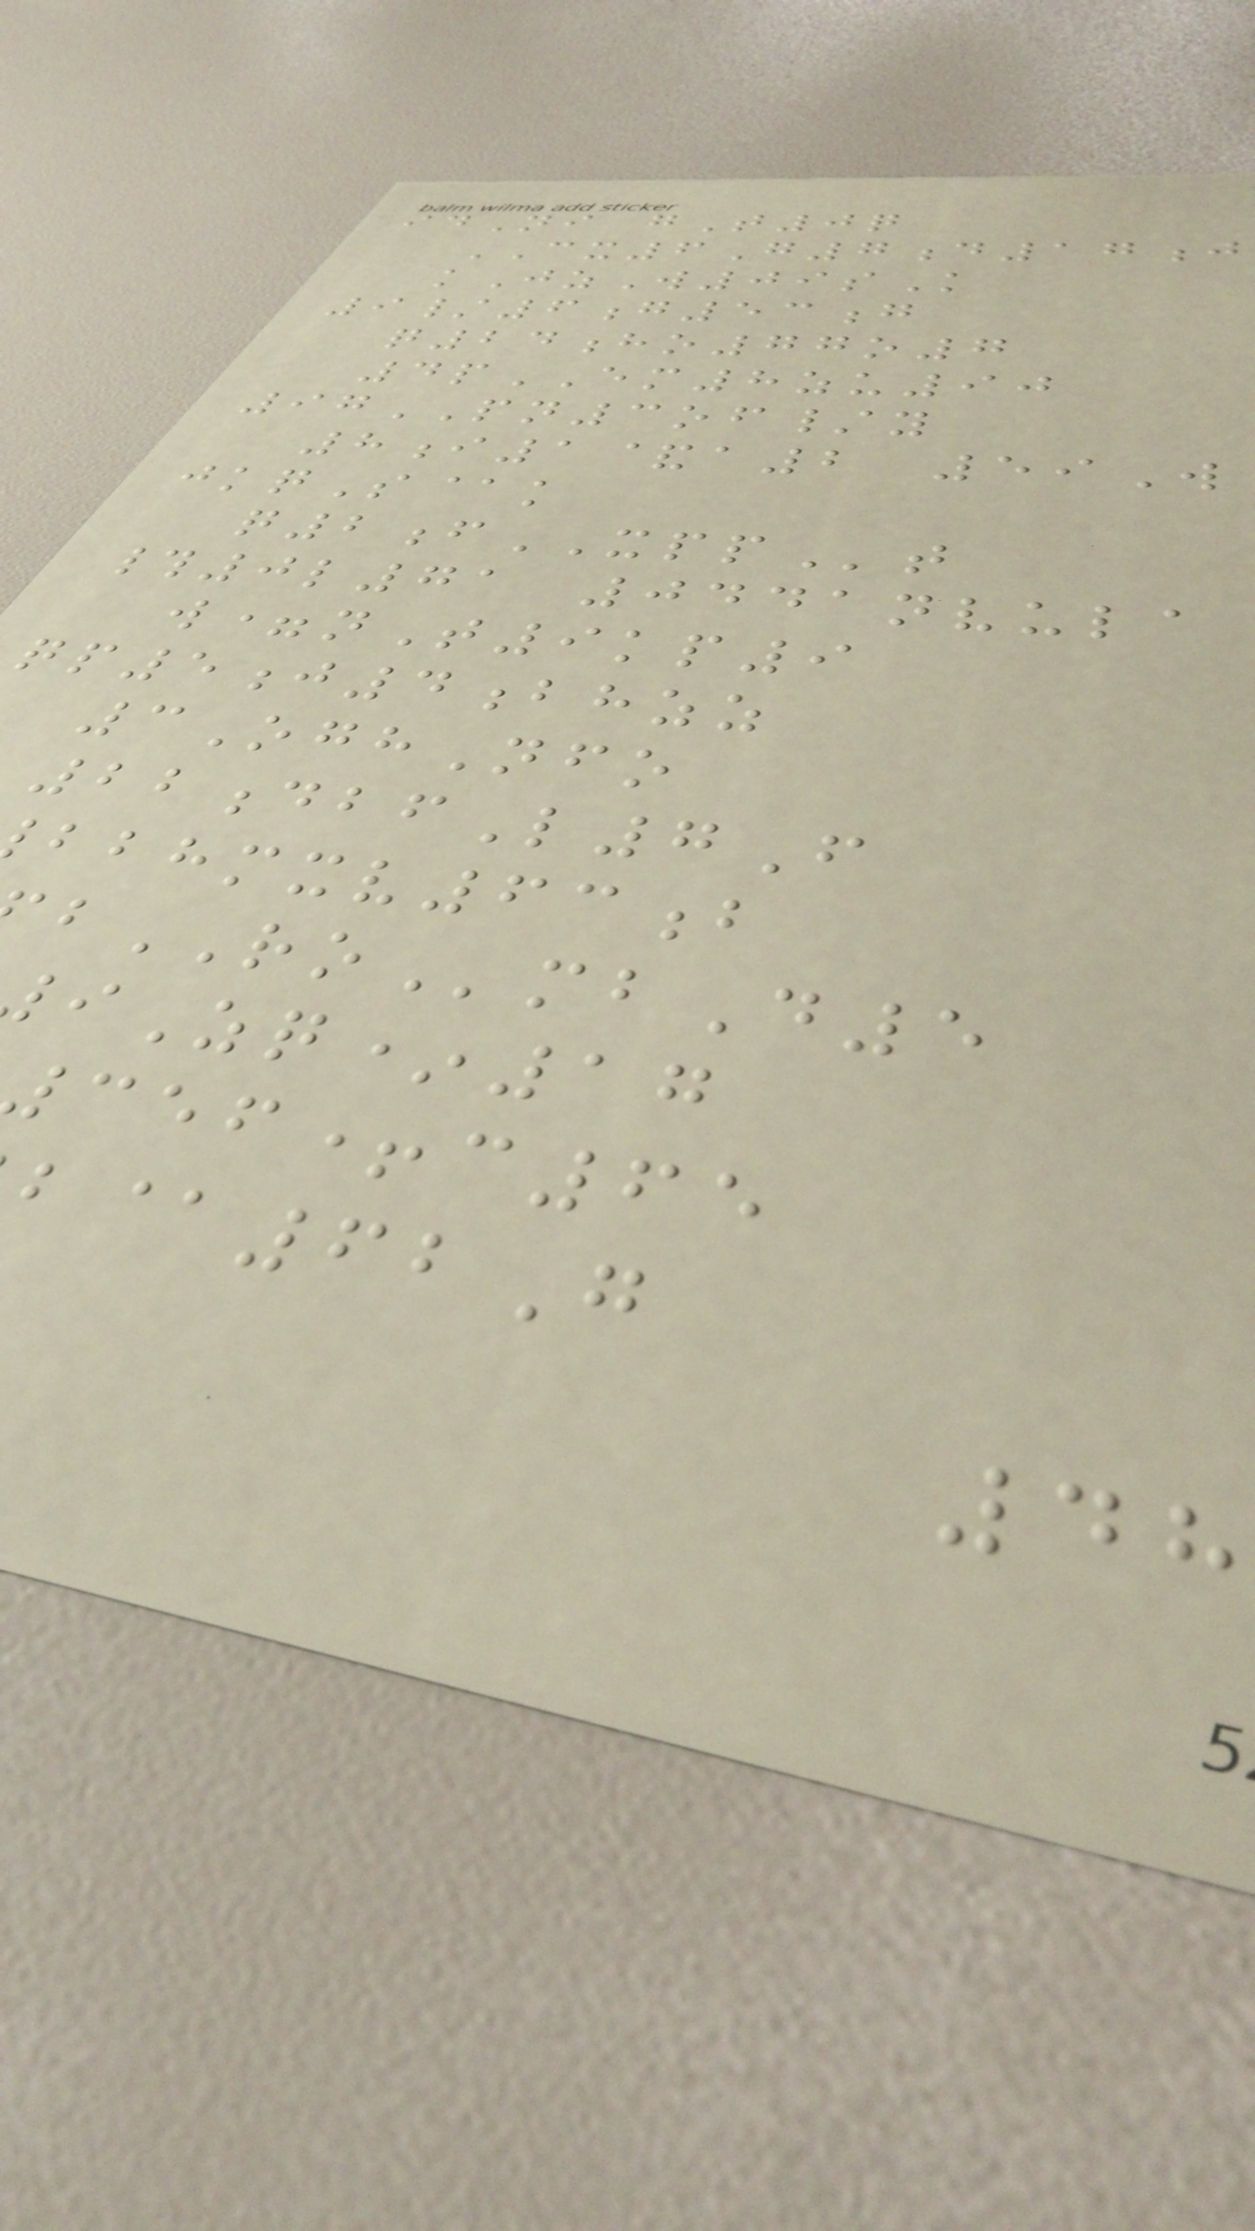idNi gT0q
CX6G7d17j
kJzW09sK
9/6g53g
q24ho77o7
4pEM8zu90
97PN3of/y
8i1&a2 59W
jkqS@k
q2fXPPt
#0l71 0441nvula
w=nT9kp9
qp5j4bhzz
3OghNfo
22dbfL7F
mxv63b
bROmbD5
Zq*17
+c65
@62G
48
